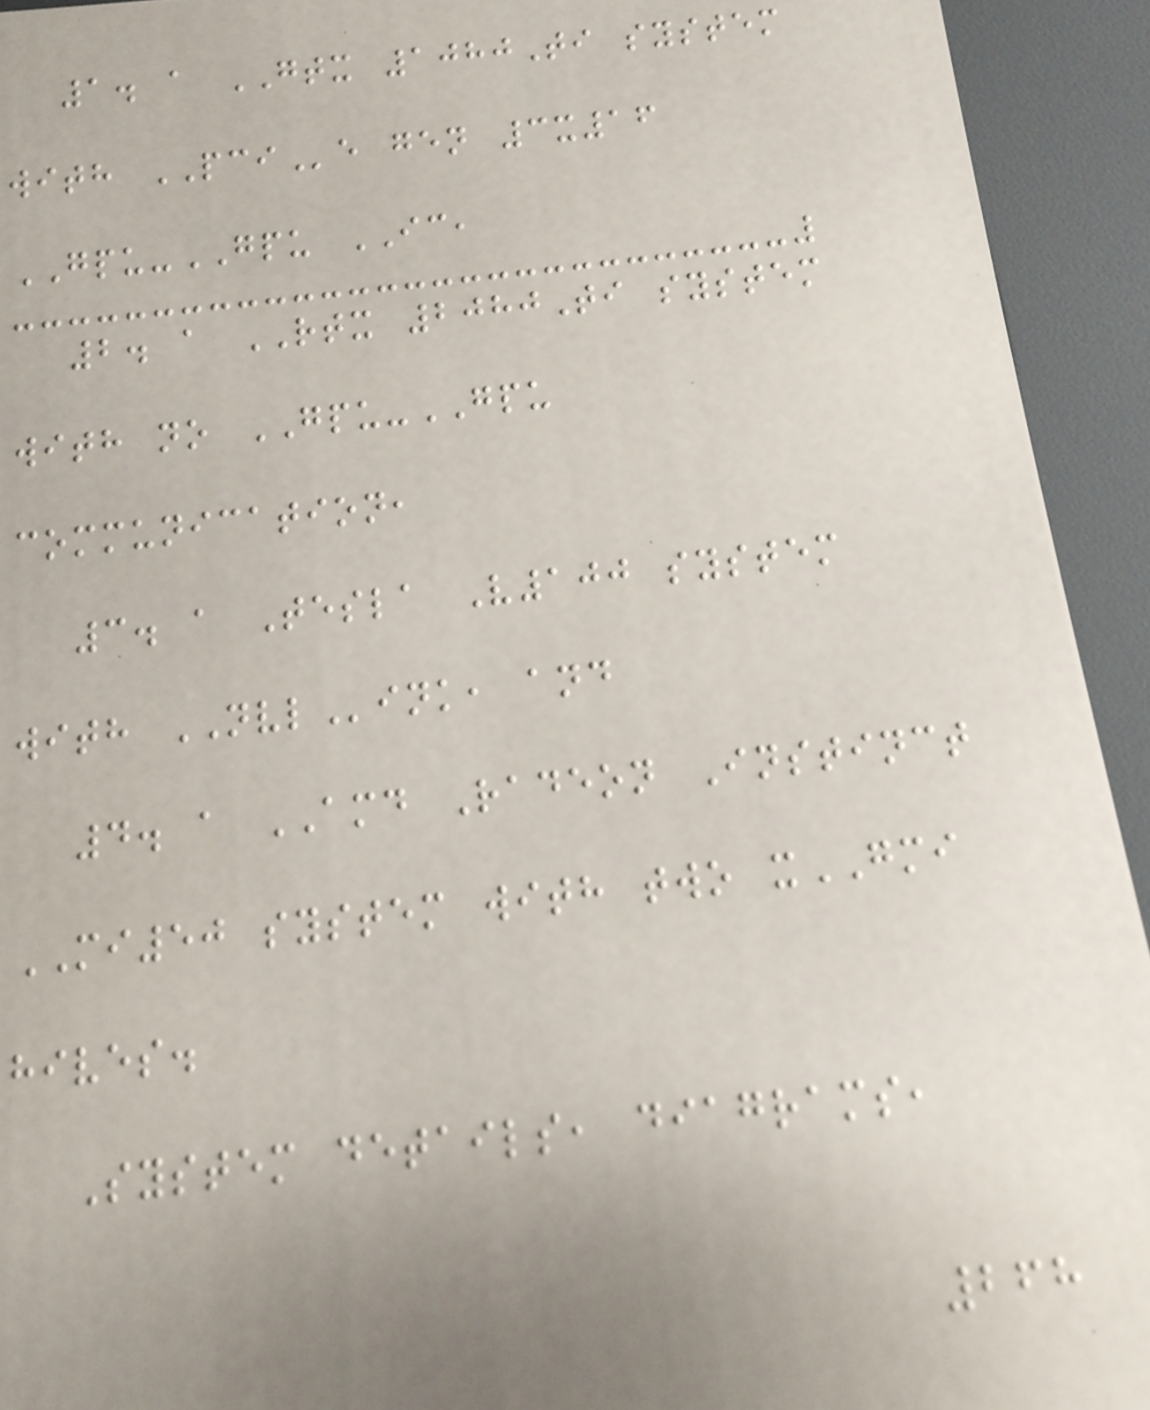1. a GTX 1080Ti system
with PCIe gen 3x16
GPU-GPU IC,
2. a RTX 2080Ti system
with no GPU-GPU
communication,
3. a Tesla V100 system
with NVLink, and
4. a AMD Radeon Instinct
MI50 system with two xGMI
hives.
System details, diagrams,
268
